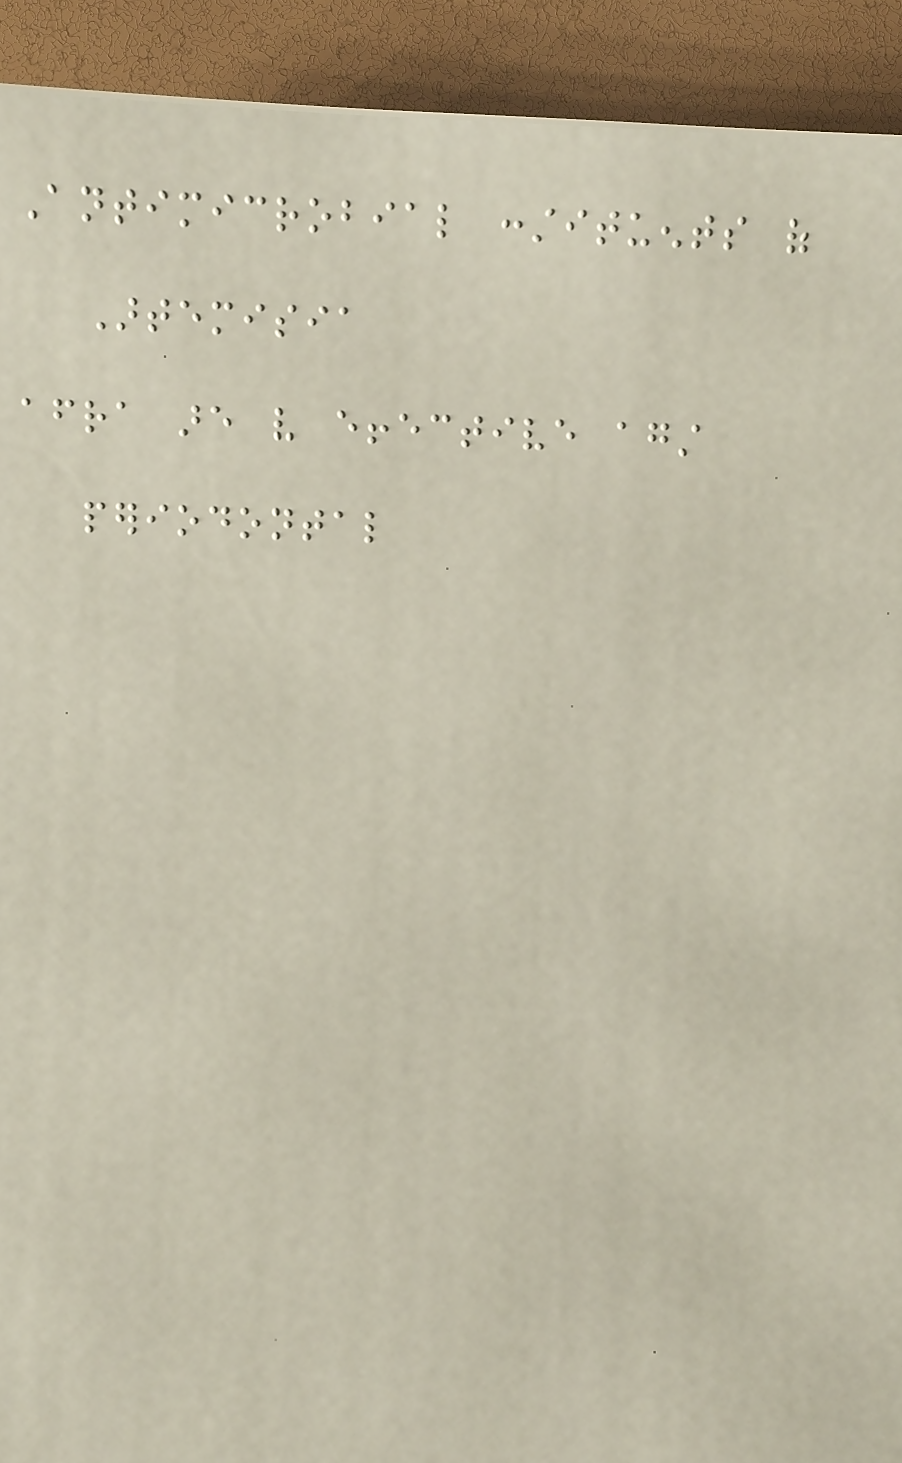Antimicrobial constituents of
Artemisia
afra are very effective against
periodontal
